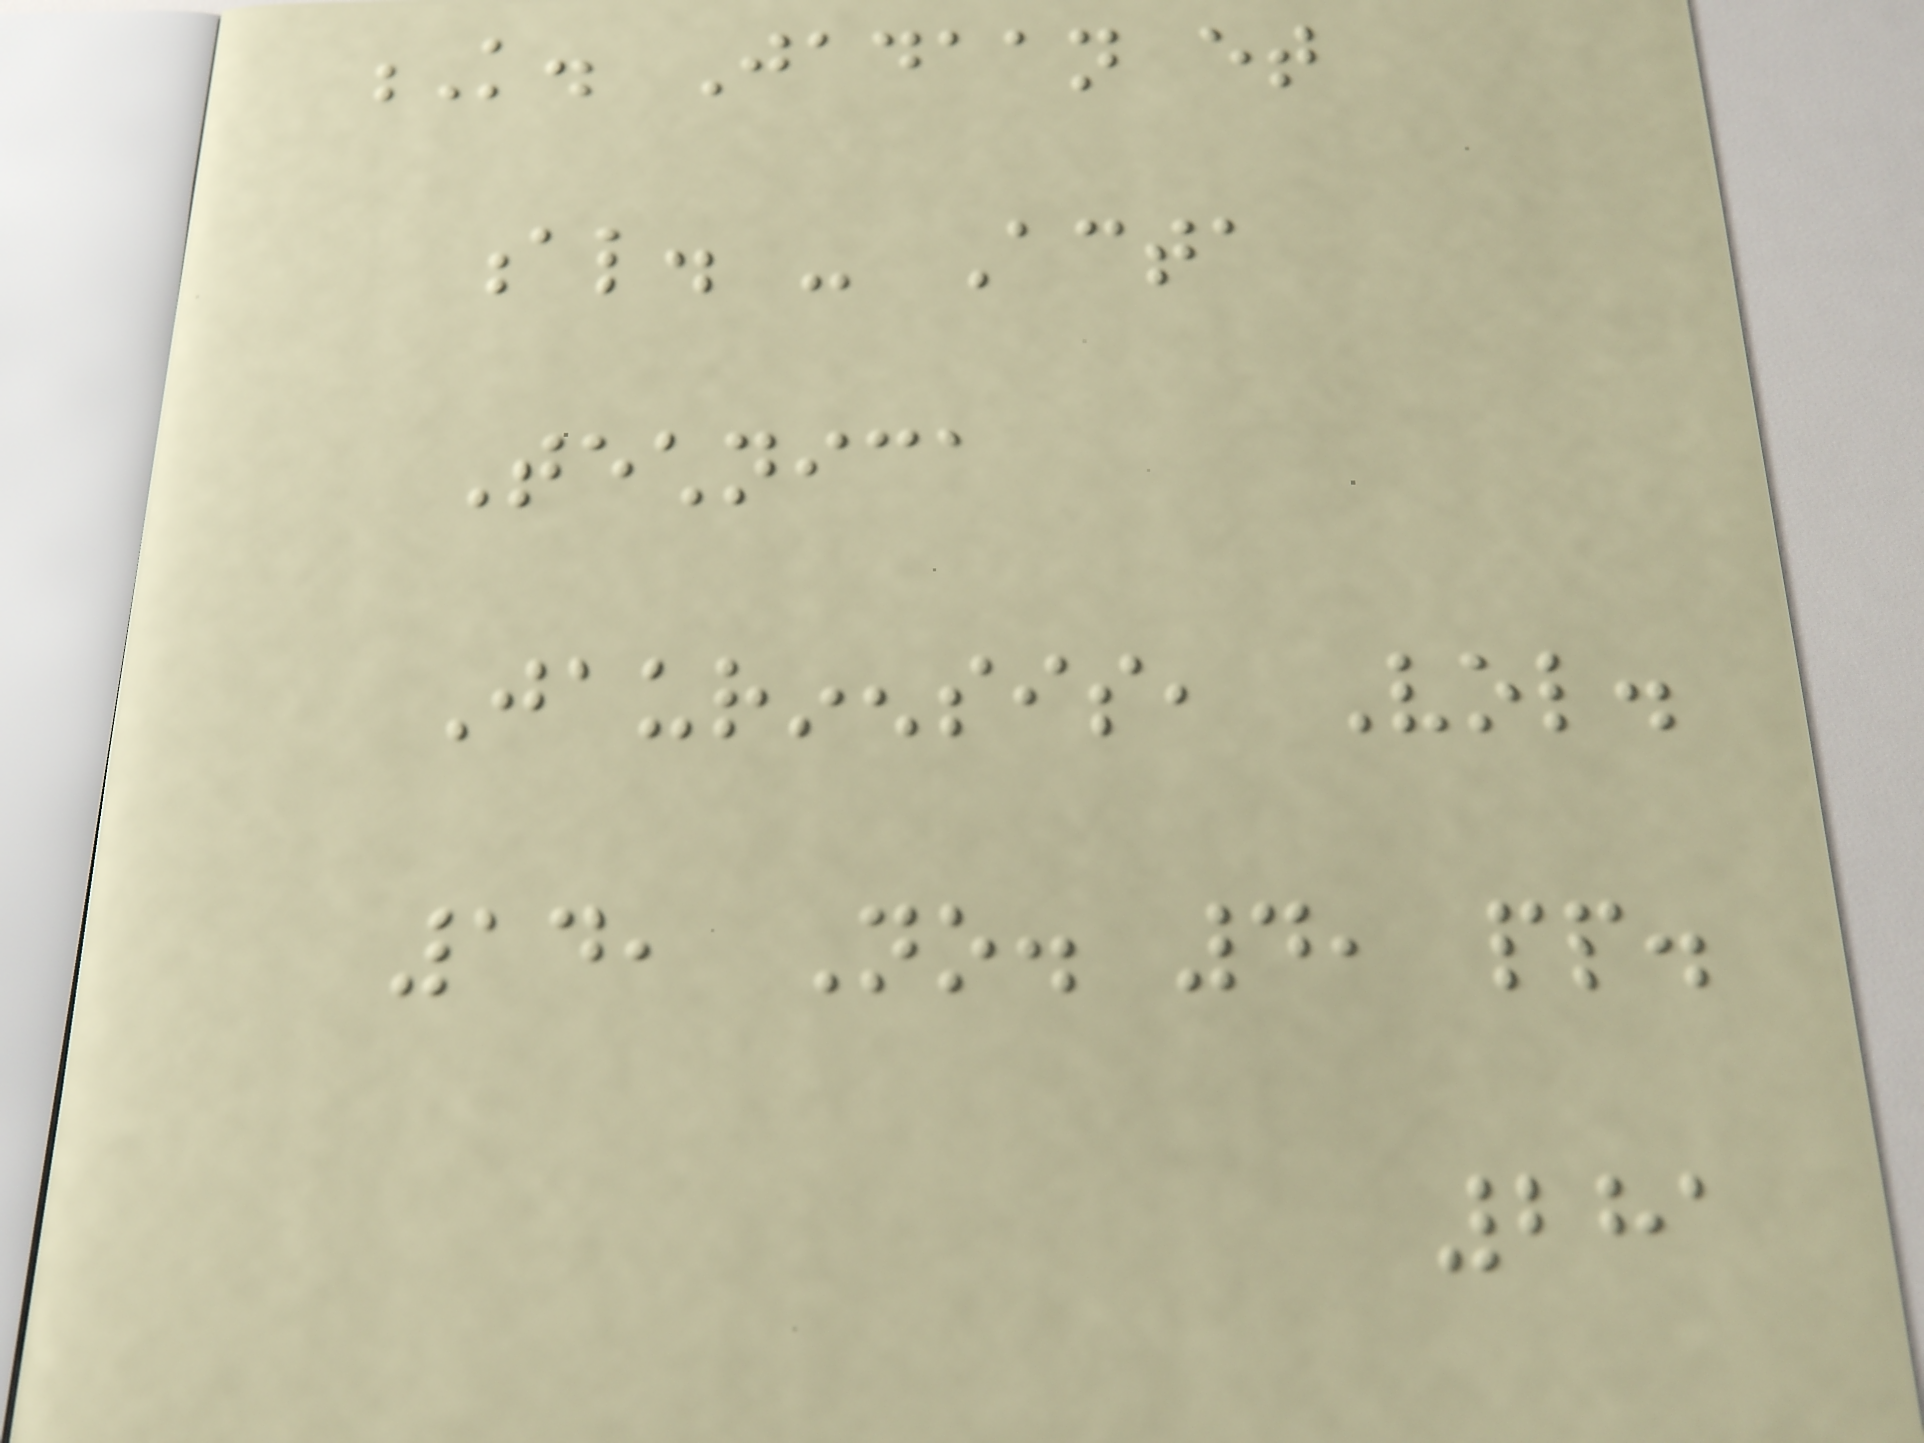K. Jadaan et
al. - Acta
Technica
Jaurinensis, Vol.
14, No. 4, pp.
281
